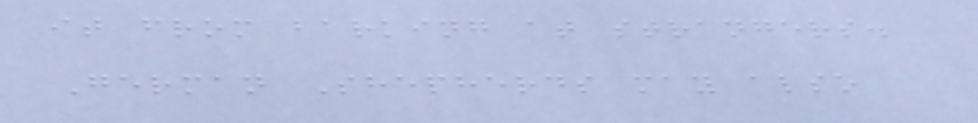it from barking at strangers.
German Shepherds may also
